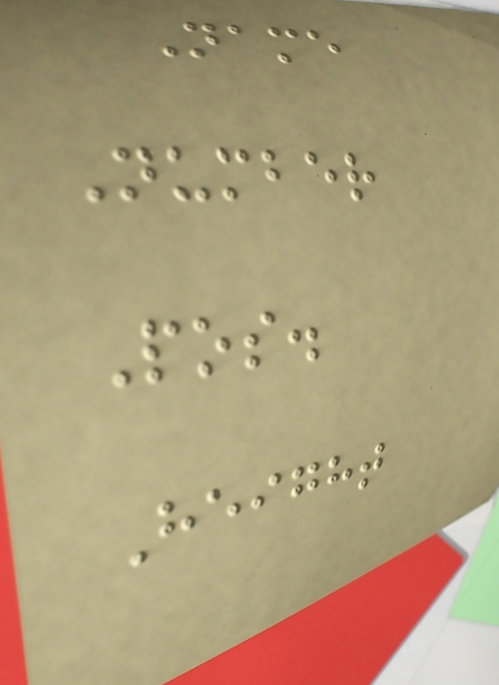Name
Number
Pos.
Height
